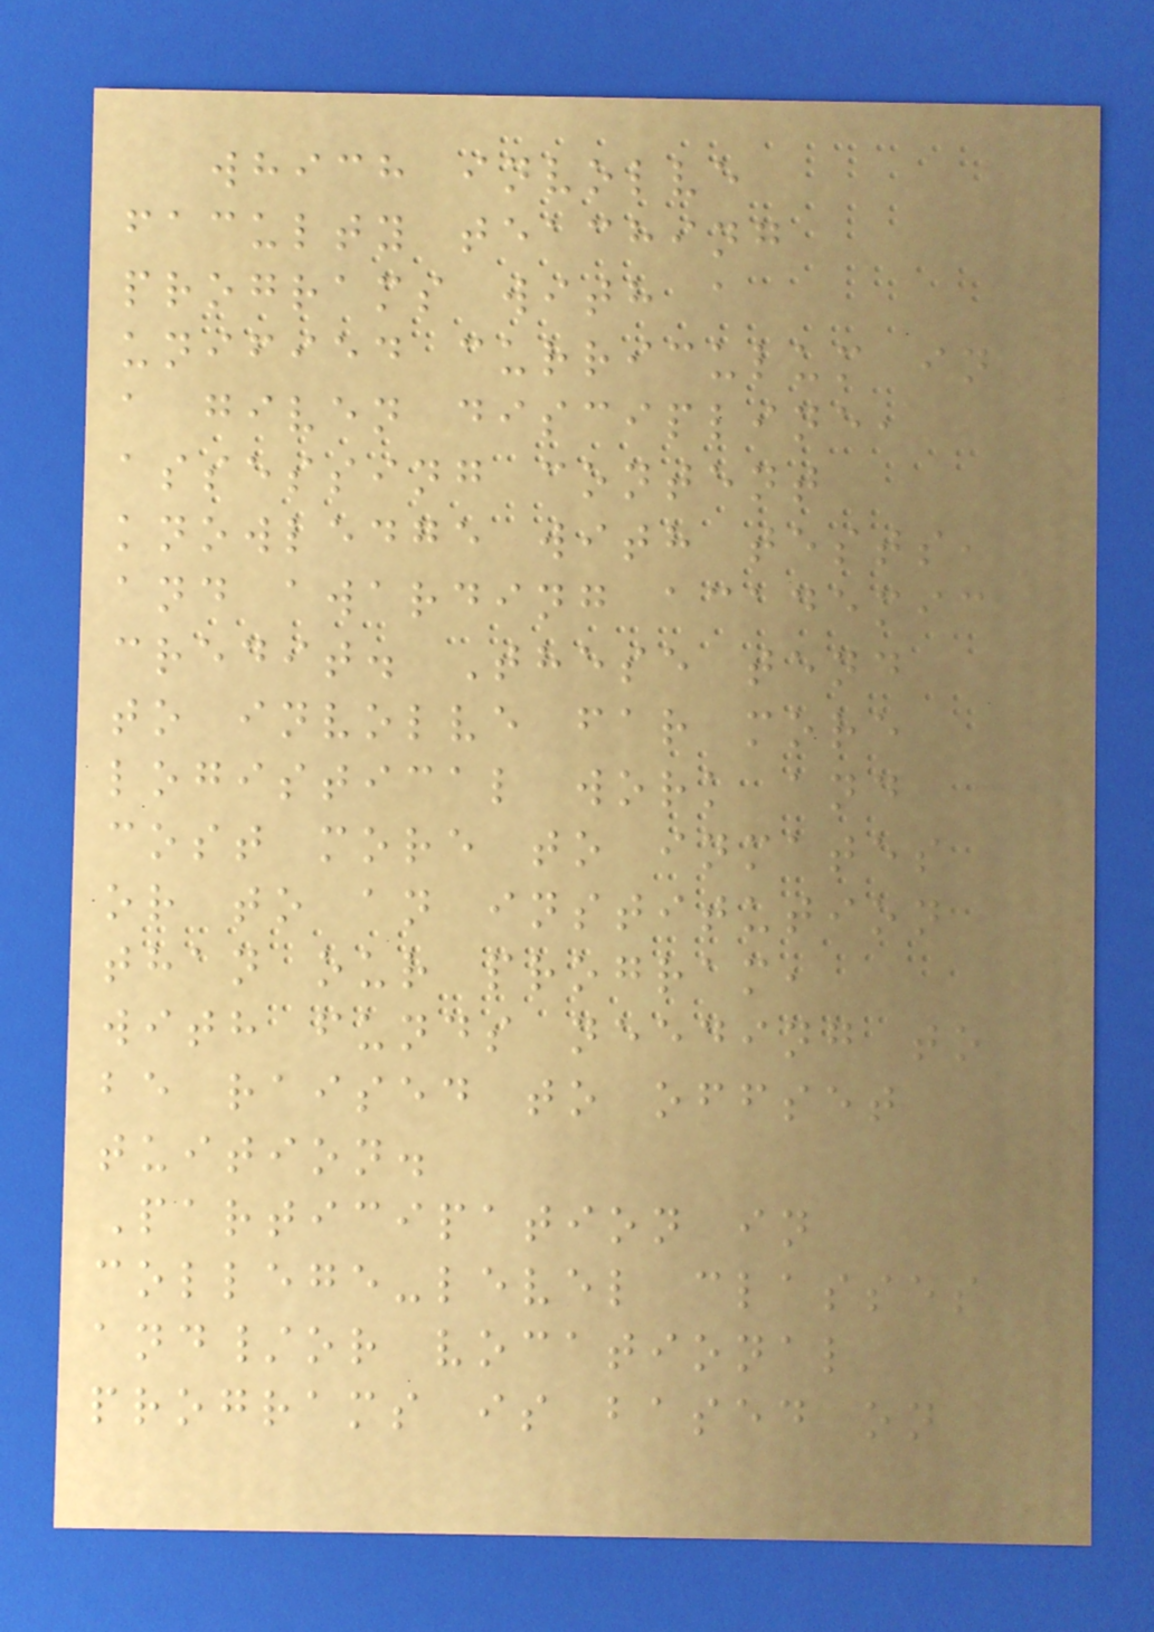which involve
faculty teaching
programs with a
unified curriculum in
a given discipline,
assessing content
knowledge with tests,
and awarding academic
credit. These tend
to involve far more
logistical work and
cost more to inmates
or to an institution
than our program,
with funds needing to
be raised to offset
tuition.
Participation in
college-level classes
and/or vocational
programs is based on
